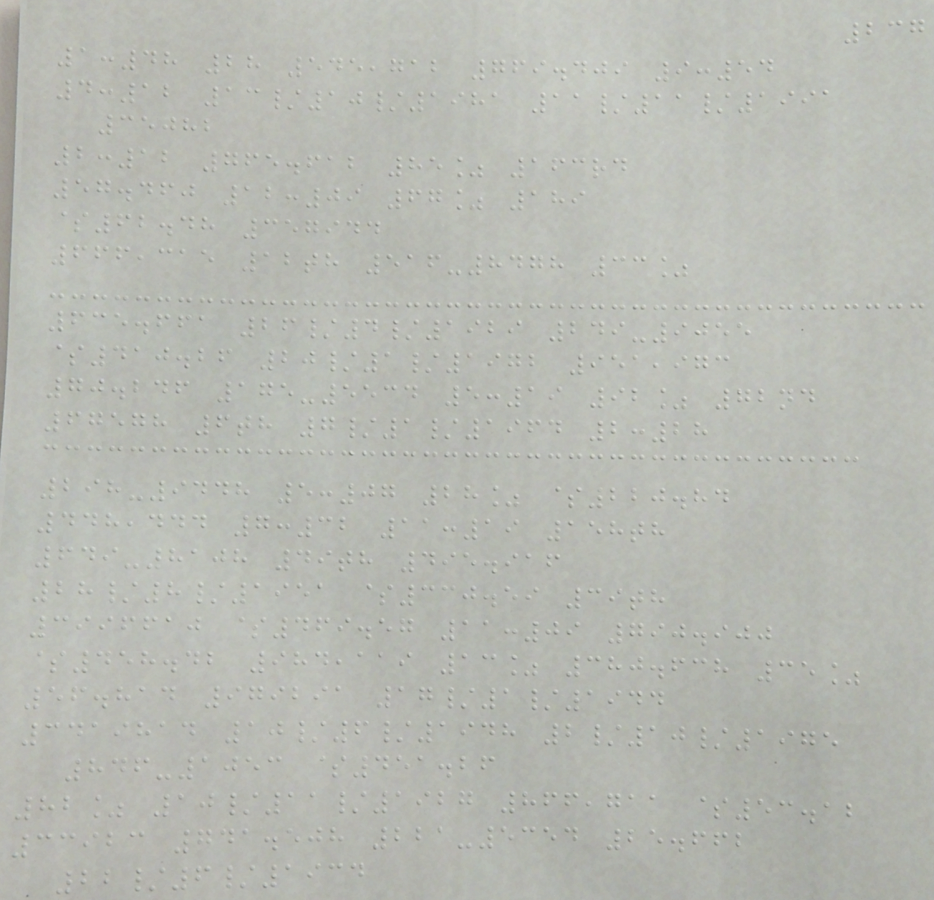237
1:48 28 545,712 769.409 9:54
4:12 13/10/1981 11/11/1991
35082
2:12 765.612 85% 163rd
57.460 12:09 67% 189
$62.48 357944
666,315 12th 516-8478 33%
635.661 26/4/1929 249-9055
$410.26 20/1/1972 951,973
70.246 175-5534 5:19 92% 72nd
67578 6th 7/1/1964 2:28
298-9448 5:07 28% $220.84
448,444 7:32 11:19 158th
649-8108 49th 495.916
28/8/1951 $330.59 39th
3996610 $469.57 11:09 790.900
$458.42 984,119 13% 380.638 35%
56.814 979291 17/1/1944
3419814 10/6/1948 2/10/1975
846-1053 $451.26
82% 10/11/1927 866,711 $53.12
33923 741.508 221-5354 25.662
22/6/1934
